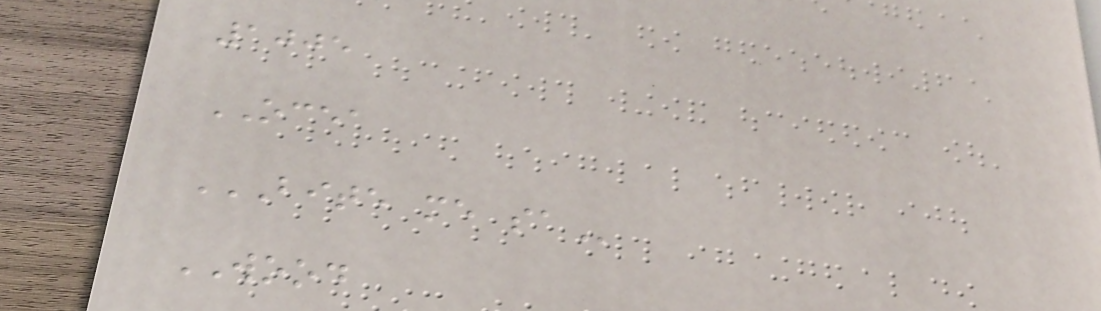1005
OCEA
BITE ME SA
WOOD
